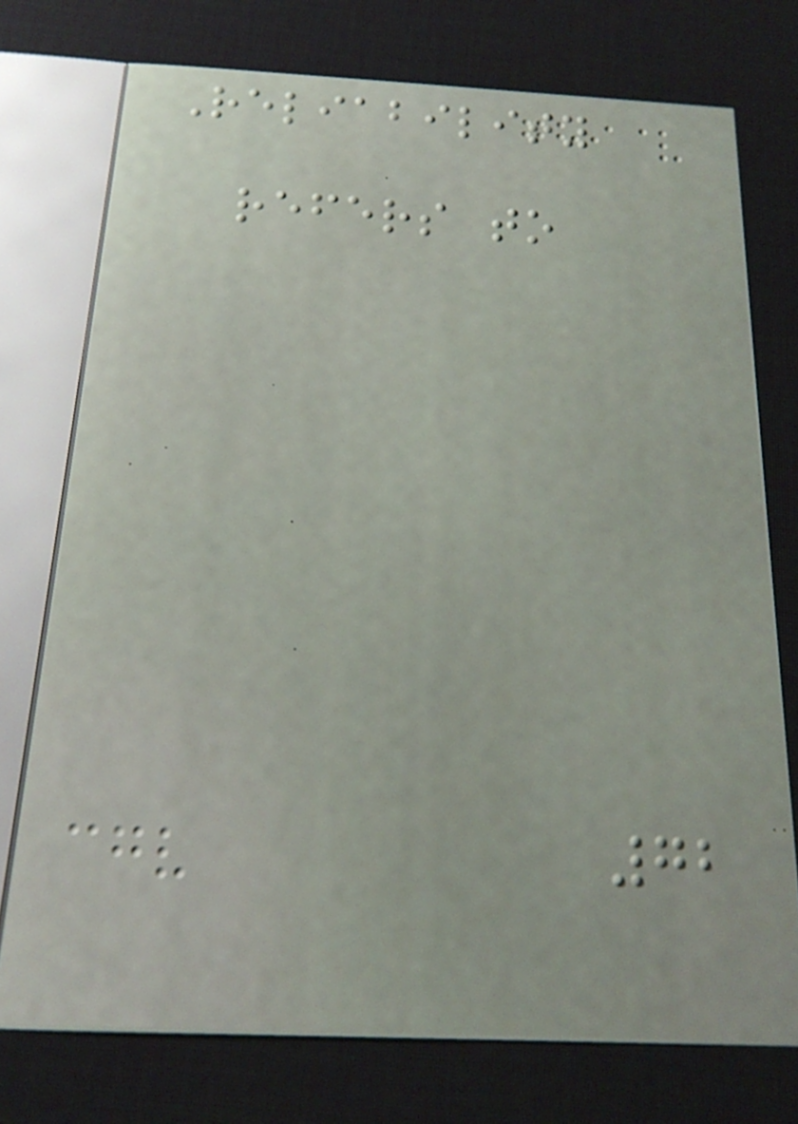Reliability
refers to
72
